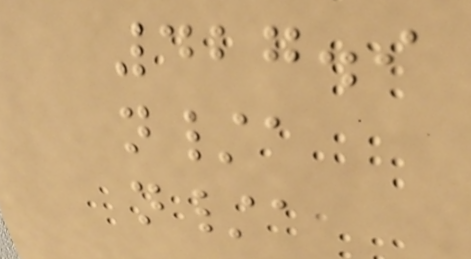427.9
n/a
n/a
